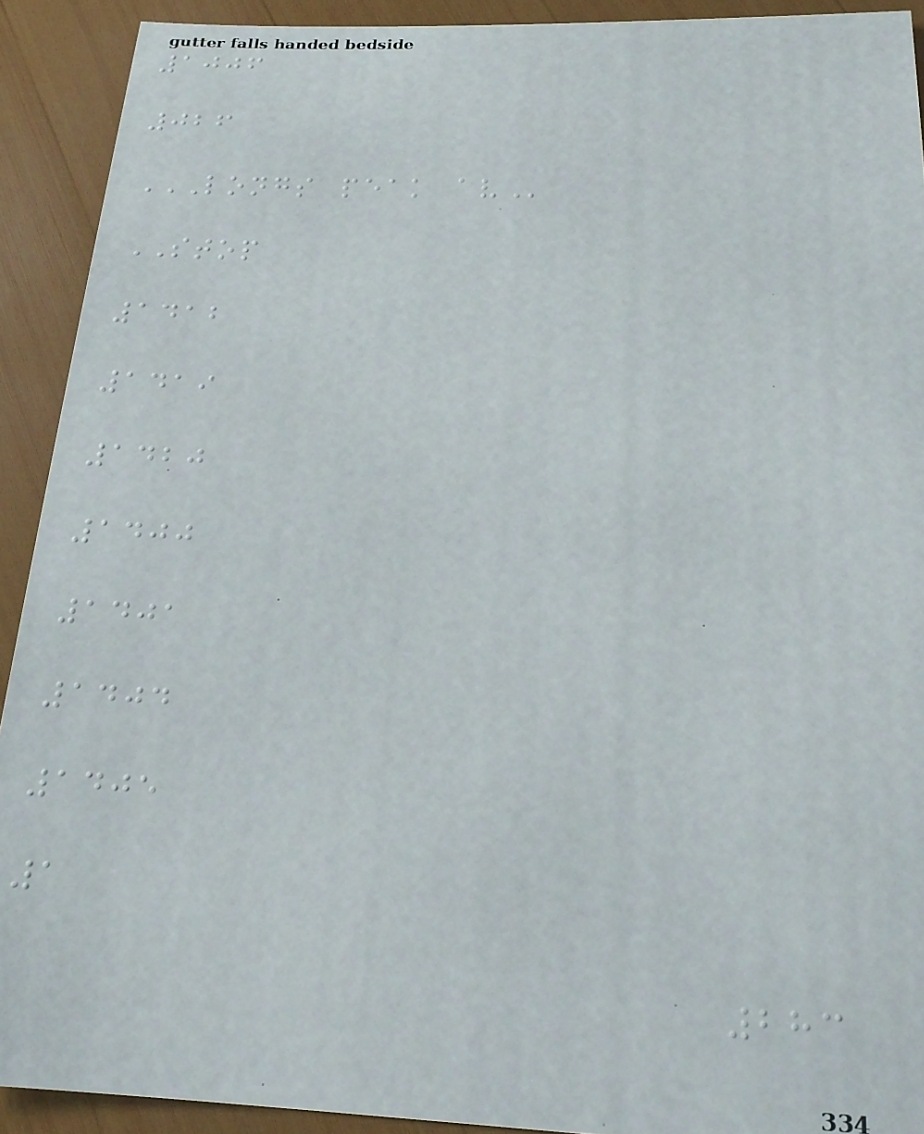1006
026
LONGS PEAK AV
STOP
1412
1419
1420
1400
1401
1404
1405
1
283
